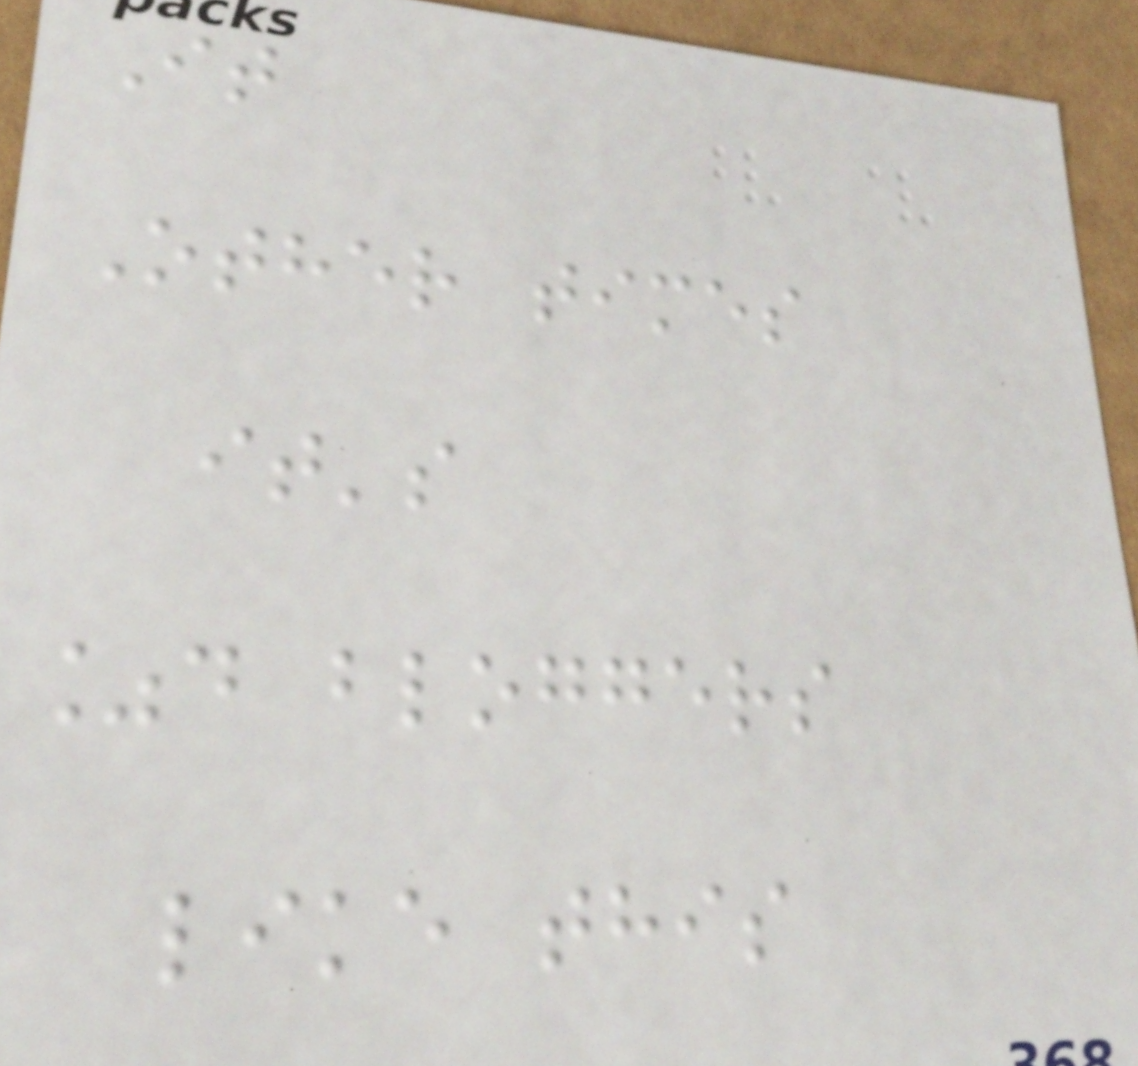It
Other times
it's
%d bloggers
like this
